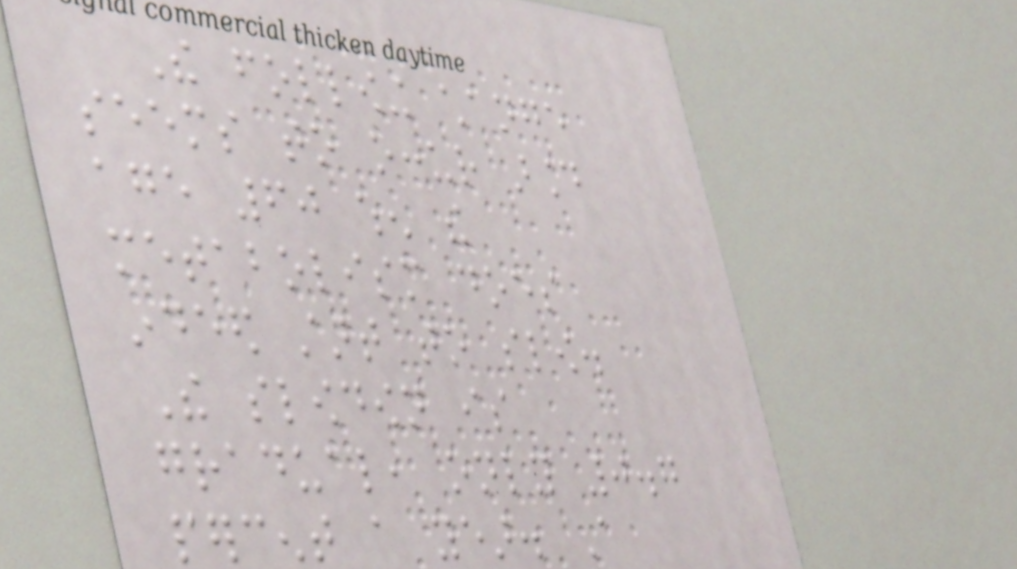The following change
seems to occur around
age 60 when the
metabolism does
indeed start to slow.
The slowdown is
gradual, only 0.7
percent a year. A
